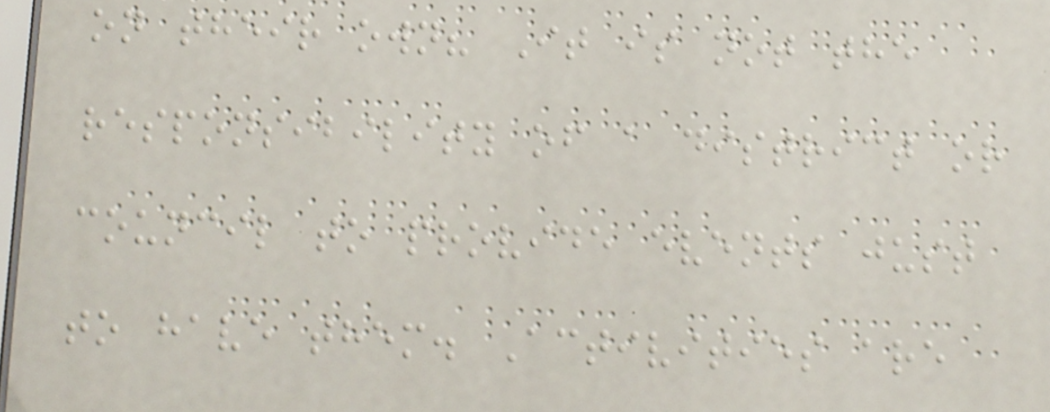on their own? It is not the
responsibility of a district or
council to provide events just
to have them. Activities are
